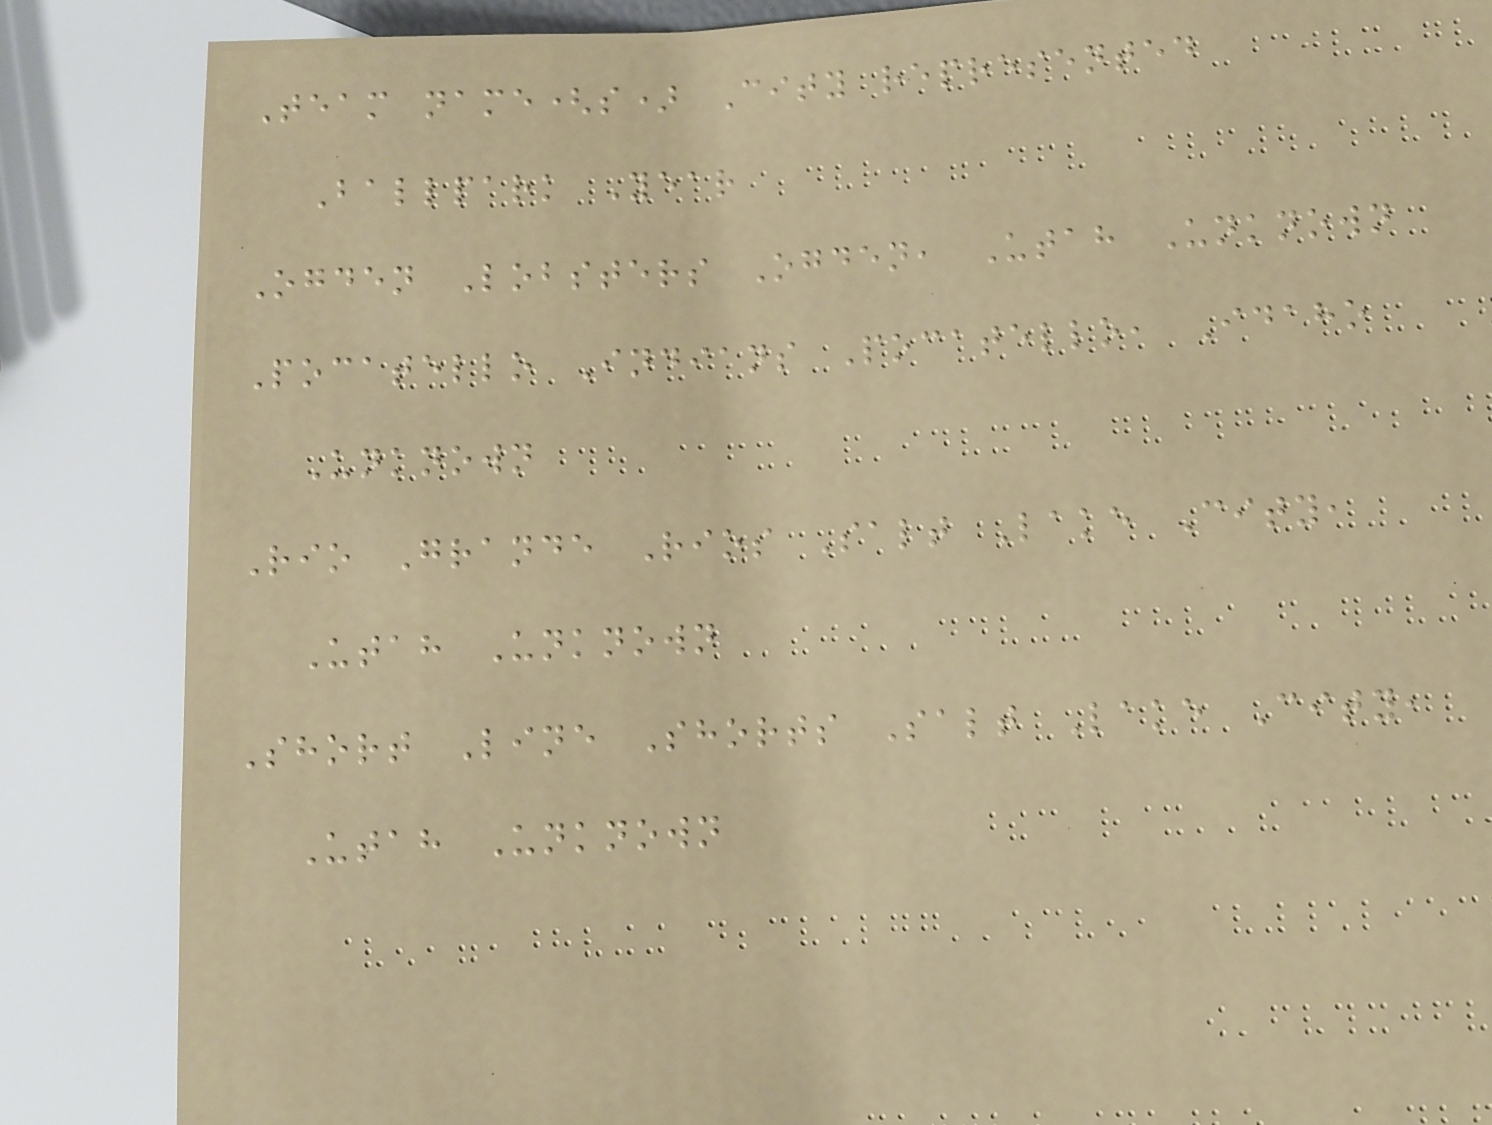Team name(s) City represented
Ballpark Year
Ogden Lobsters Ogden, Utah Unknown
Pocatello Indians Pocatello, Idaho
Unknown
Rio Grande Rios Salt Lake City,
Utah Unknown
Short Line Shorts Salt Lake City,
Utah Unknown
